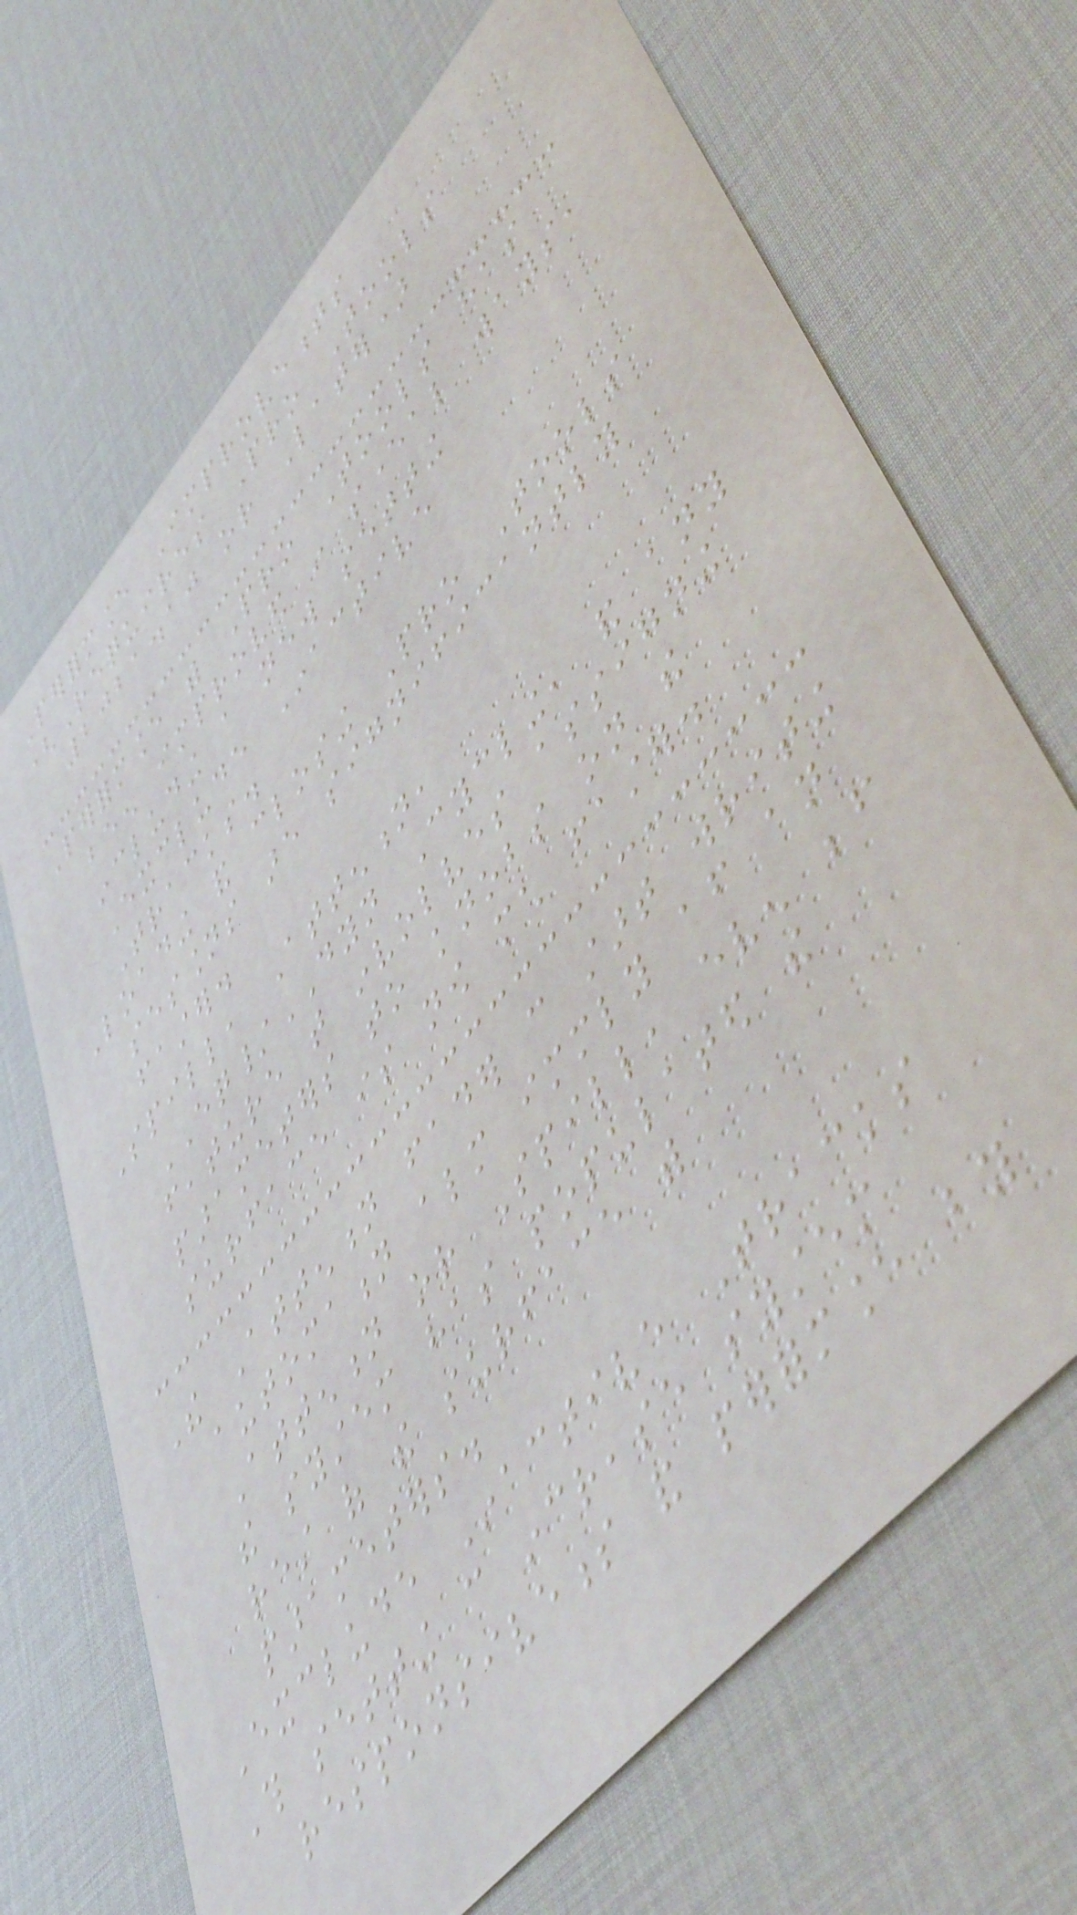Performance Improvements
(Requires Pro Tools
2021.10 or Later)
Performance with Pro Tools has
been improved in several ways,
including a new setting
Exclude Inactive
Tracks.
Loading and closing Pro Tools
sessions are significantly
faster.
Spill, Attention,
EQ/DYN Cycling, and any
feature that involves assigning
parameters to knobs on the
surface is now much faster.
The Attention fader can start writing
automation almost immediately after an
Attention or Spill, even before
the system has populated the
rest of the surface with
parameters.
Exclude Inactive Tracks
This setting can increase system
responsiveness and performance by
